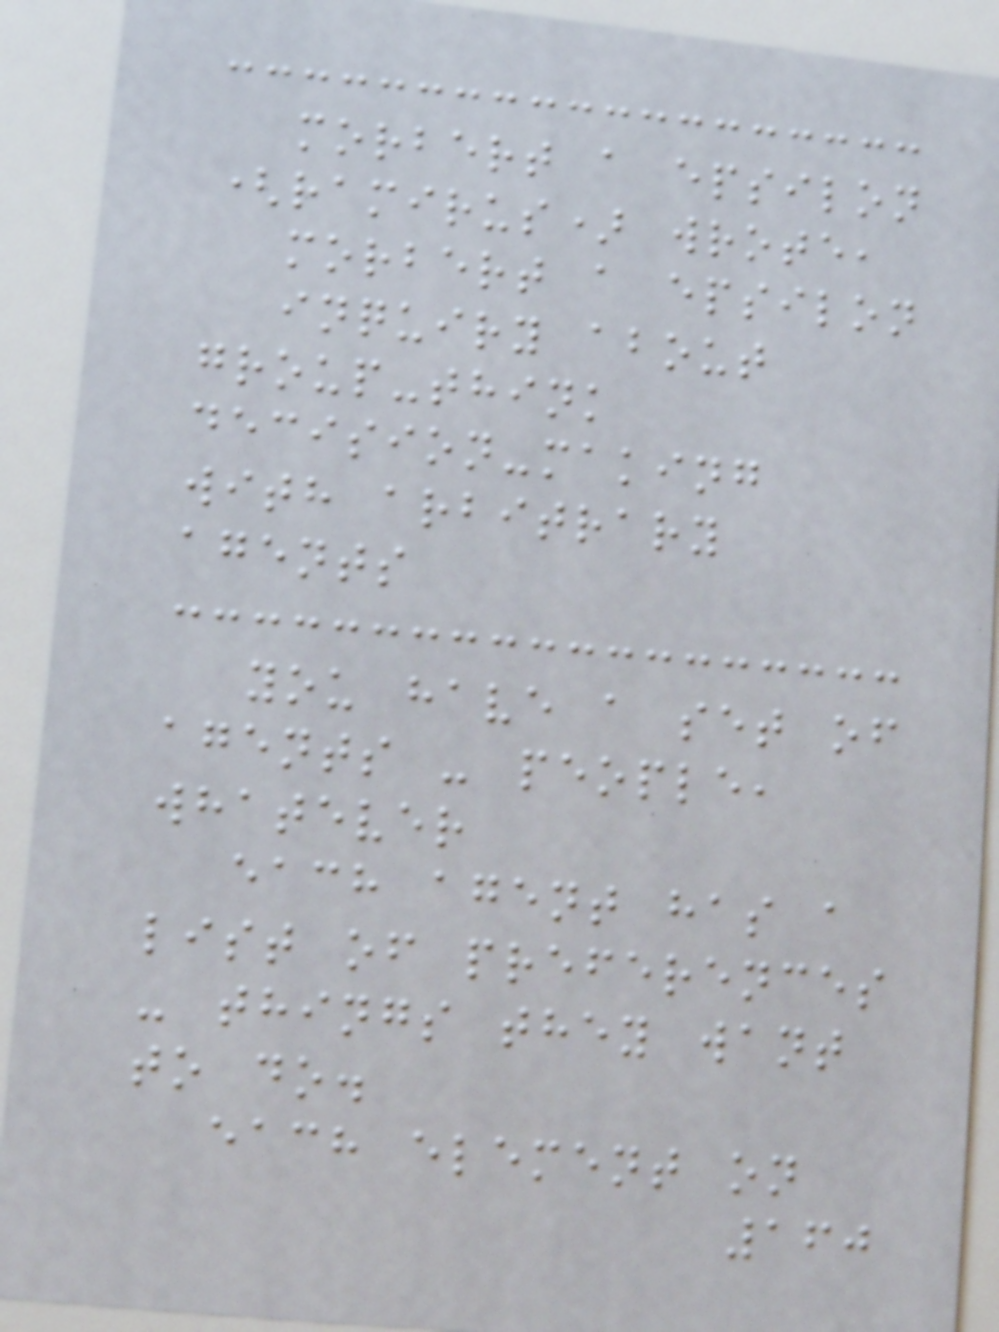morbert a epsilon
(ramirus) wrote,
morbert a epsilon
inquiry about
group-think
decision-making
with arbitrary
agents
you have a set of
agents - people,
whatever
each agent has a
list of preferences
- things they want
to do.
each element on
160
